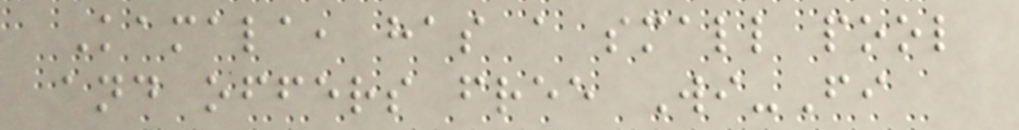Kamala, has a small pool
and offers free Wi-Fi
